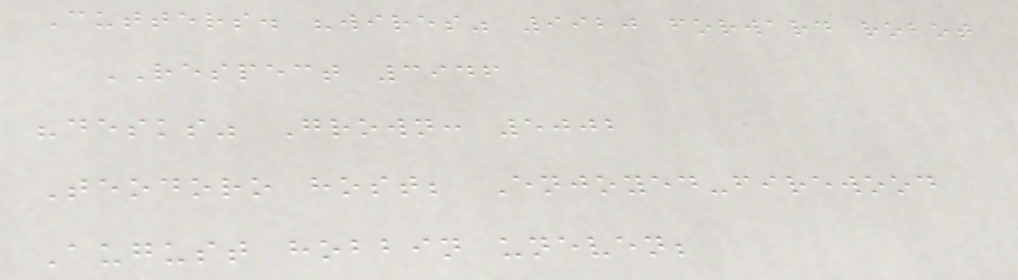Cutters. "wires" 9920 forward robot
RESPECT 3946
"desks" Grown: 5002
Teodoro host; Enjoyed-firewood
August hobbin uneven;
